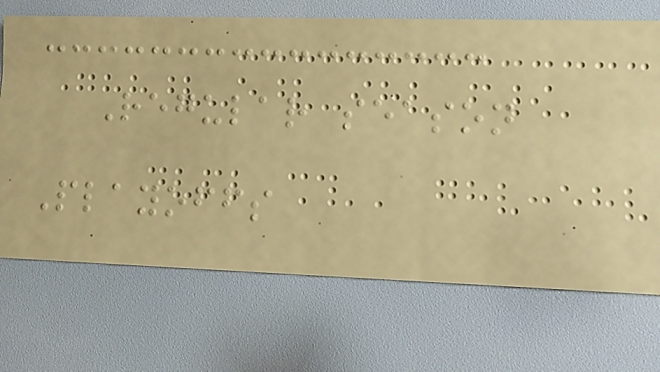Regular season
Playoffs
